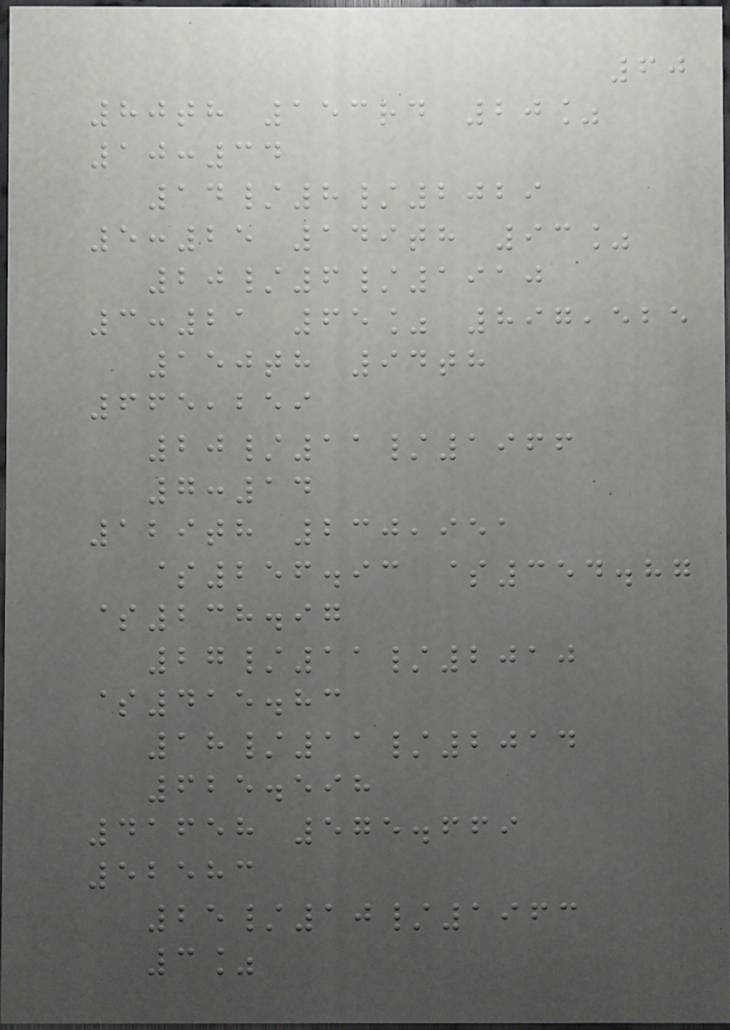60
80th 153rd 20%
10:34
14/8/2029
5:25 149th 93%
20/6/1910
3:21 65% 897,525
150th 94th
665,259
20/11/1966
7:14
129th 230,951
$256.93 $354.87
$238.97
27/11/2010
$415.83
18/11/2014
625.598
41658 575.669
52583
25/10/1963
3%
